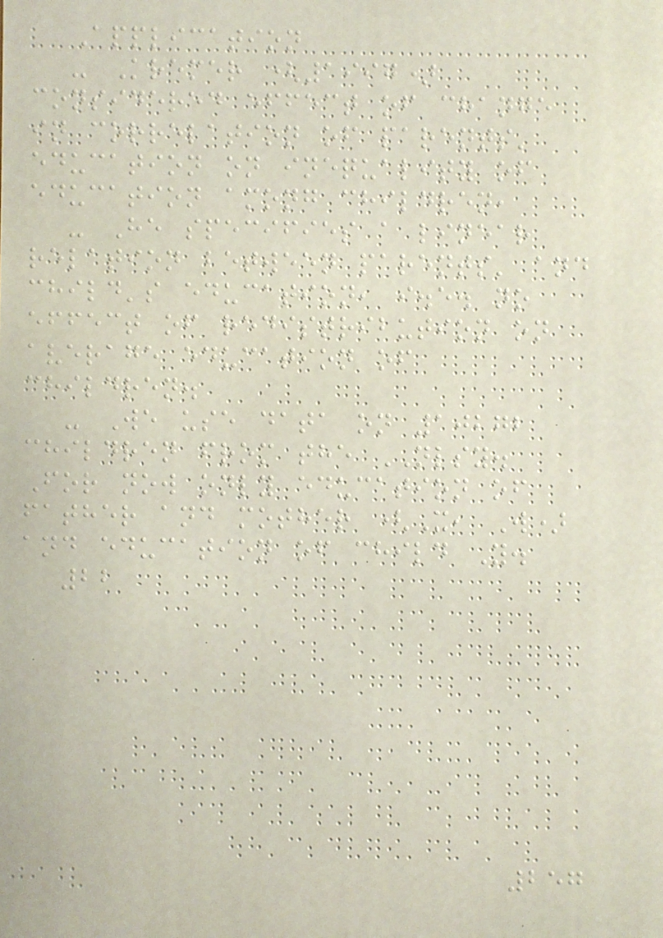Application
- Kremer (1997)
considered effect of change
in correlation of parents'
education on inequality of
education among children,
- He specifies a linear
relation between parents' and
child's education, i.e. no
effect of redistribution on
average education of
children.
- We use data on 10272
children from the NLSY.
For now only education of
father and mother (X, W)
and education of child Y.
22
257
